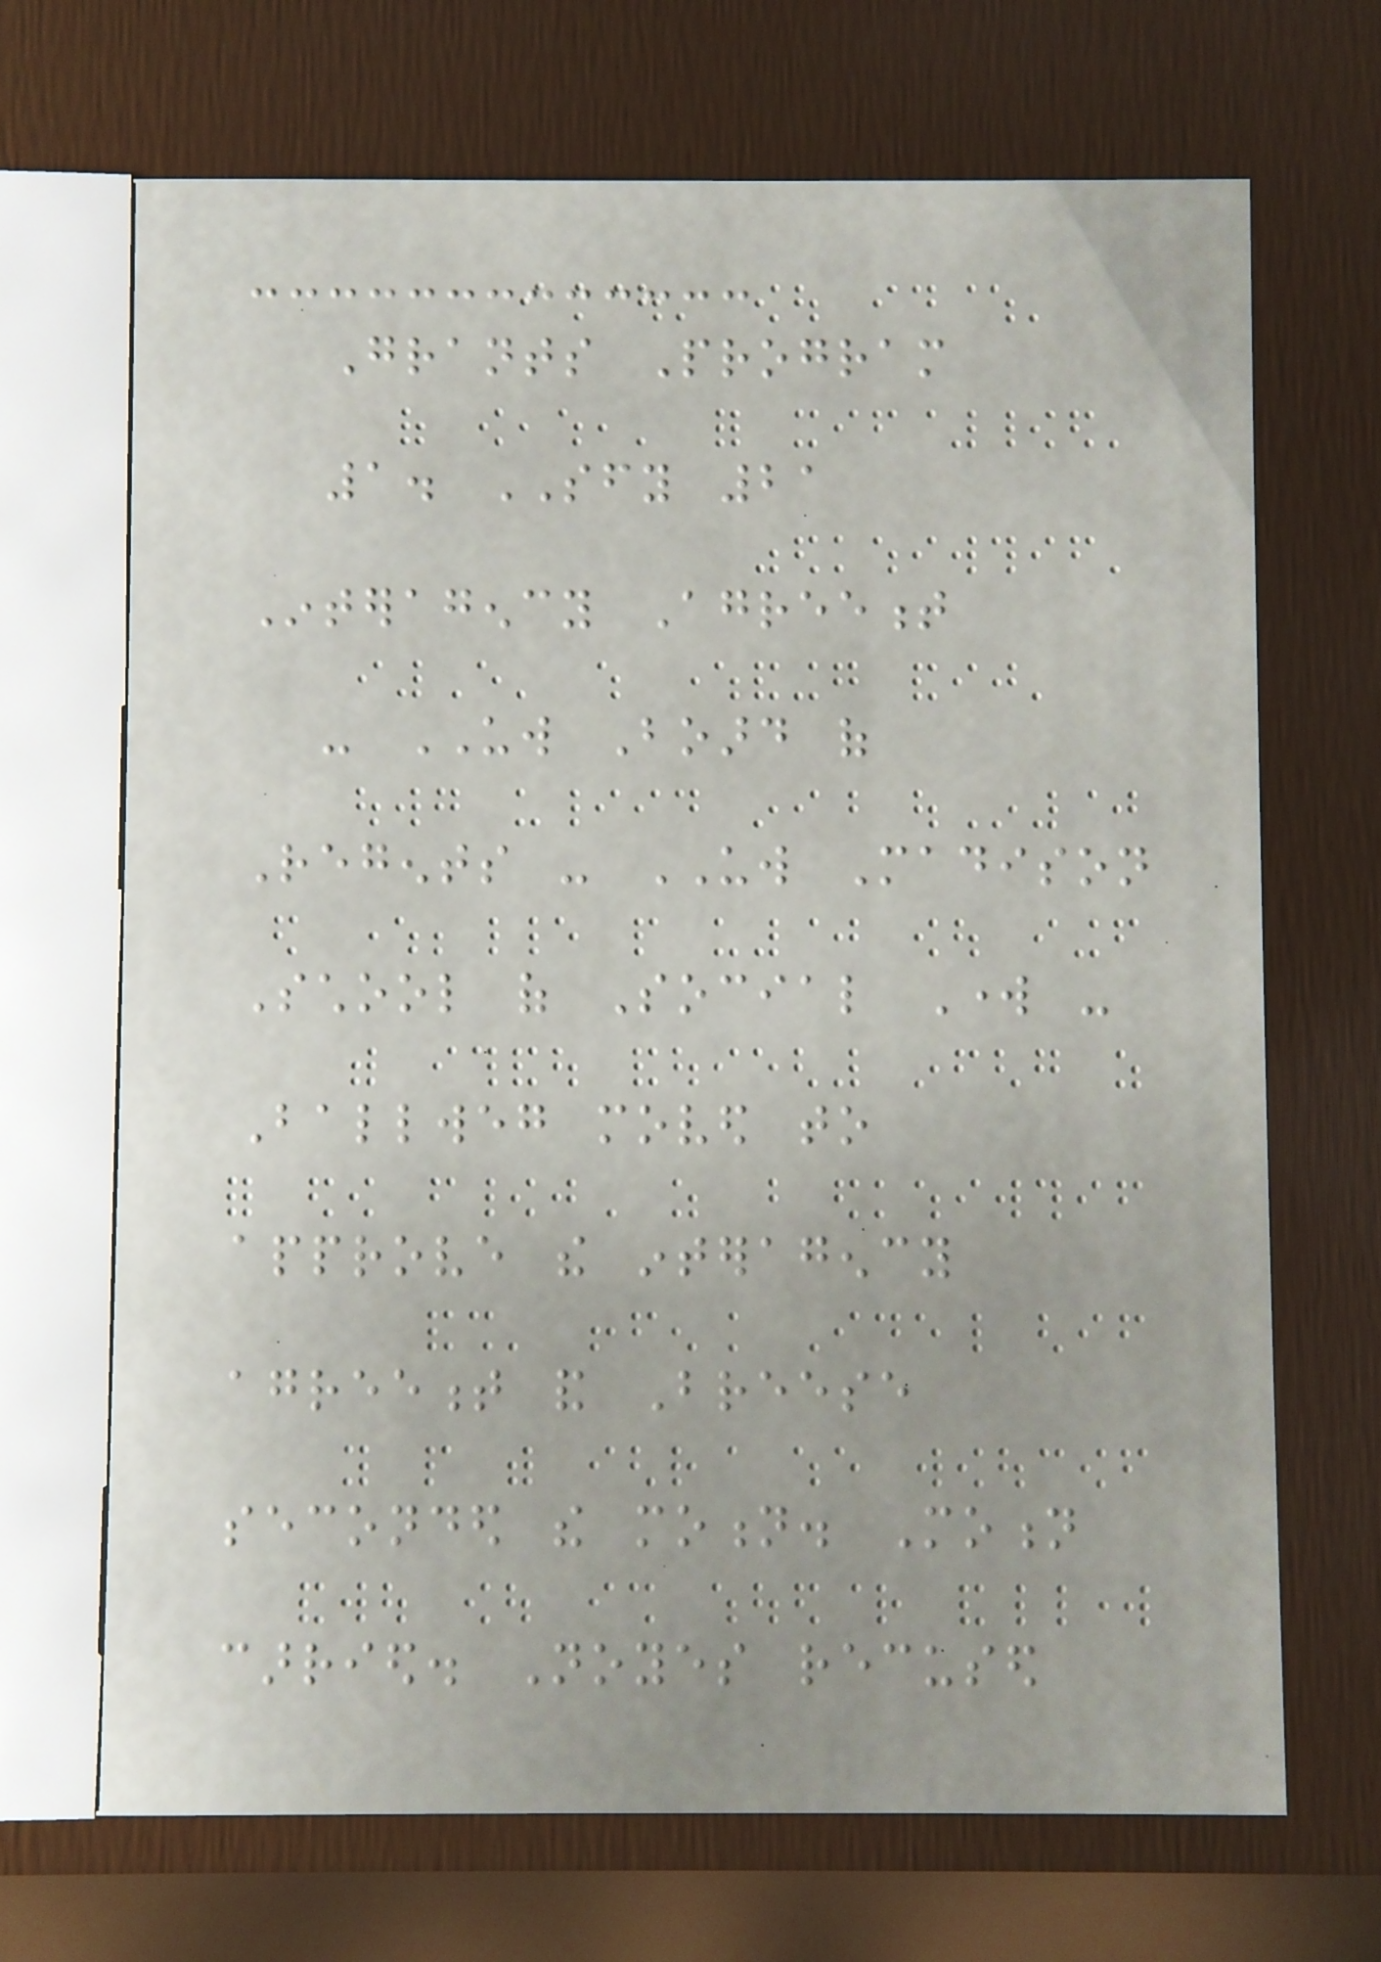Grants Program
1. SFY 21
Interagency Agreement
- UW Board of
Regents - UW Madison
School of Social Work -
Ballweg moved to
approve the interagency
agreement and Breese
seconded the motion. Motion
carried. Noyes recused
